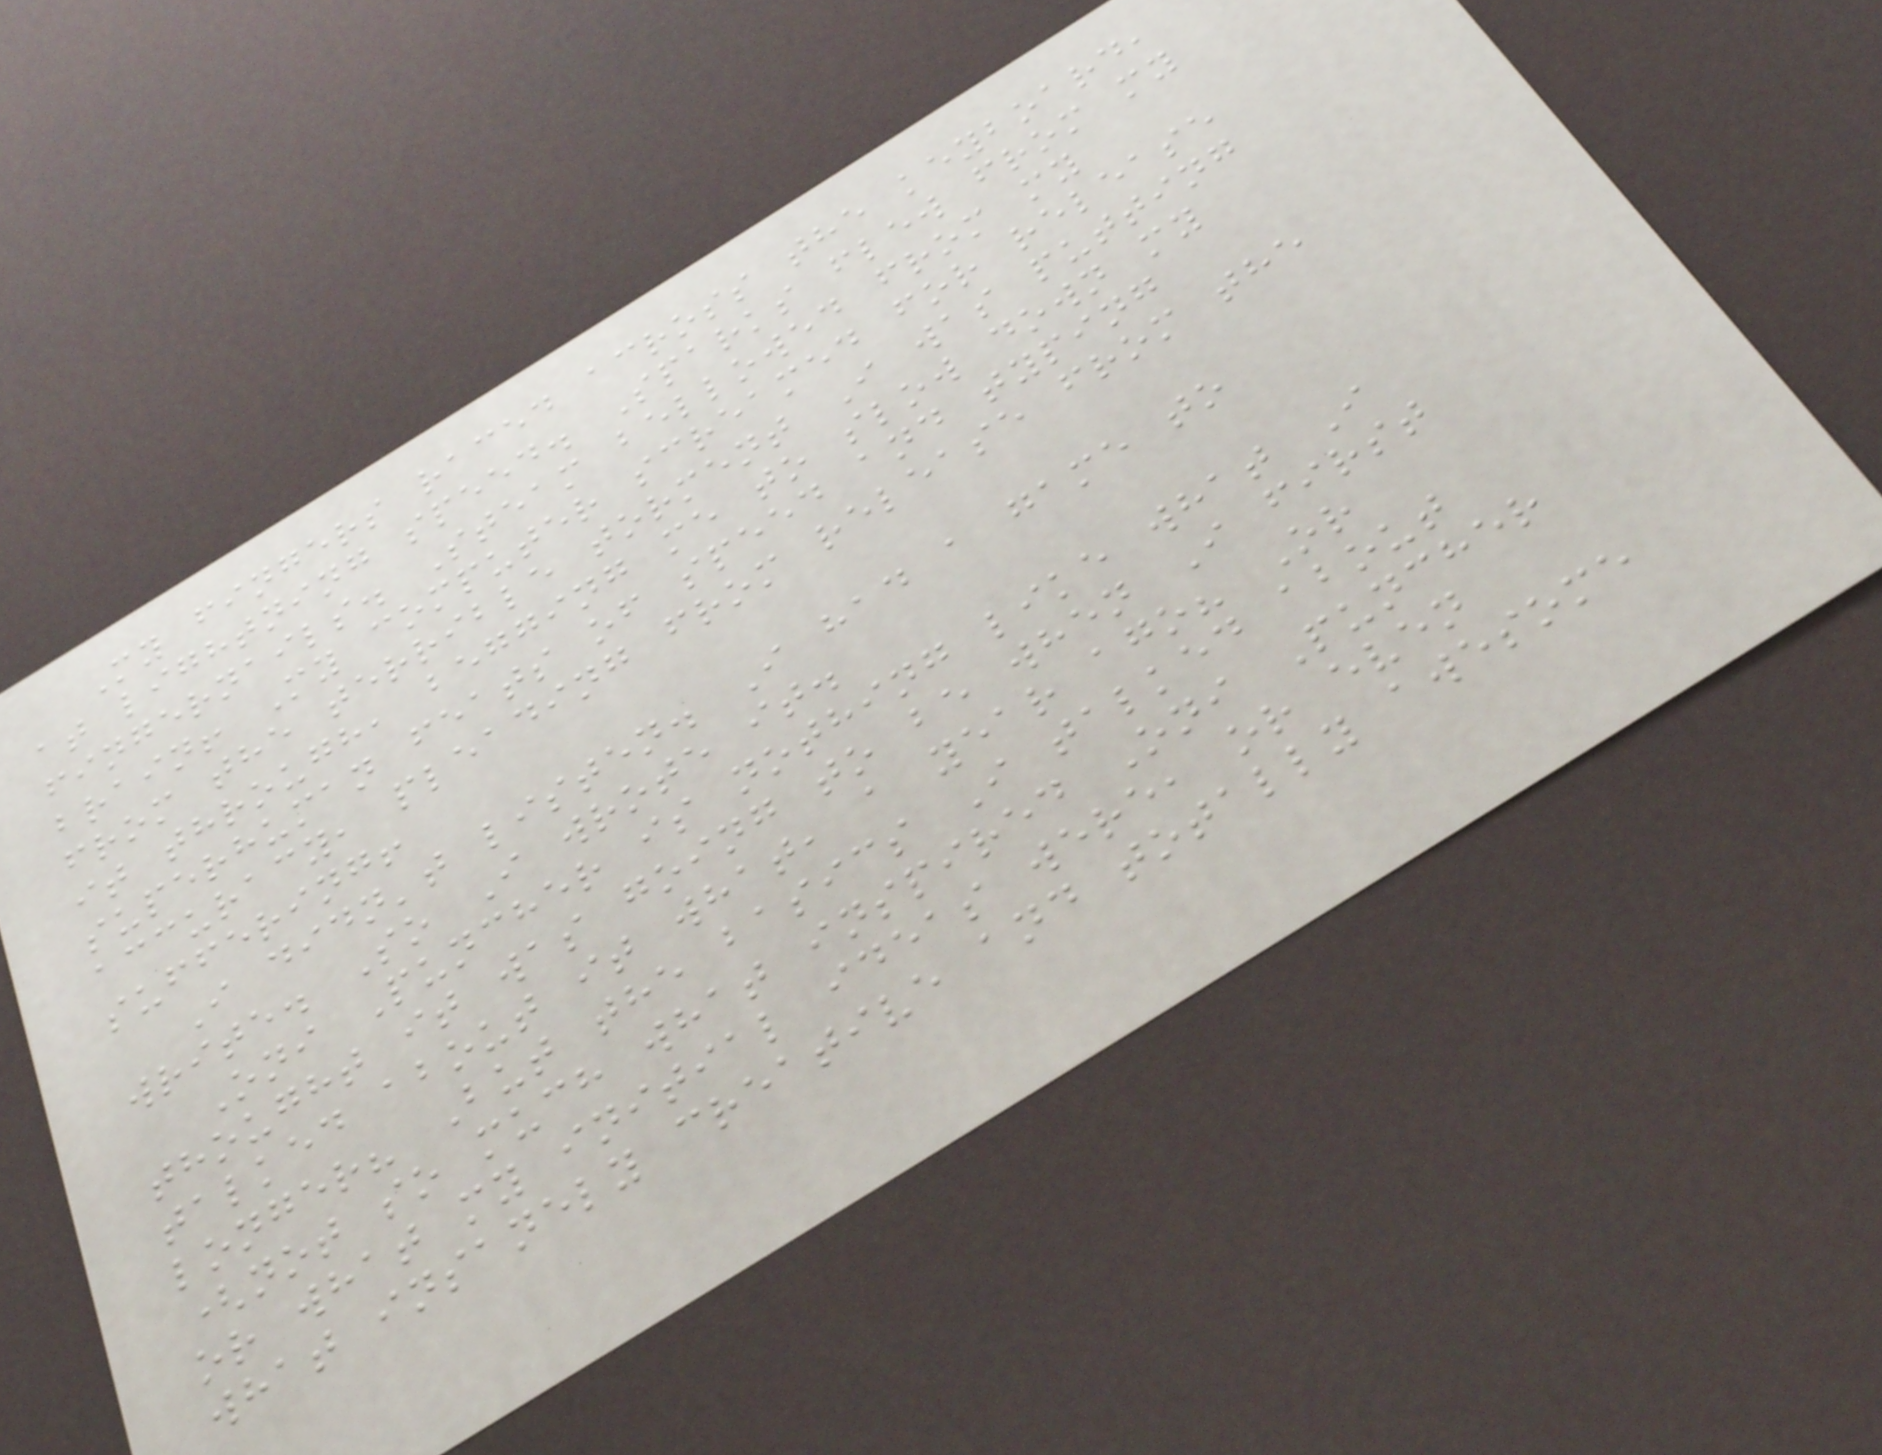My fingers raced across the keyboard,
at lightning speed. Sparks flew from my
fingernails. Steam bellowed from my
brain! My computer screamed for release
from the terrible torment I was putting
it through, begging me to slow down my
superhuman feats of speed and typing
accuracy, pleading from release from the
suffering!
I didn't listen. I had a game to
write. So I wrote it.
Oni Puncher is nothing like what I
thought it was going to be when I first
talked about it what, a year ago? Or
longer? But the basics I talked about
(not so much what inspired Oni Puncher
or what my initial ideas were, or even
what insanely creative and totally awesome
